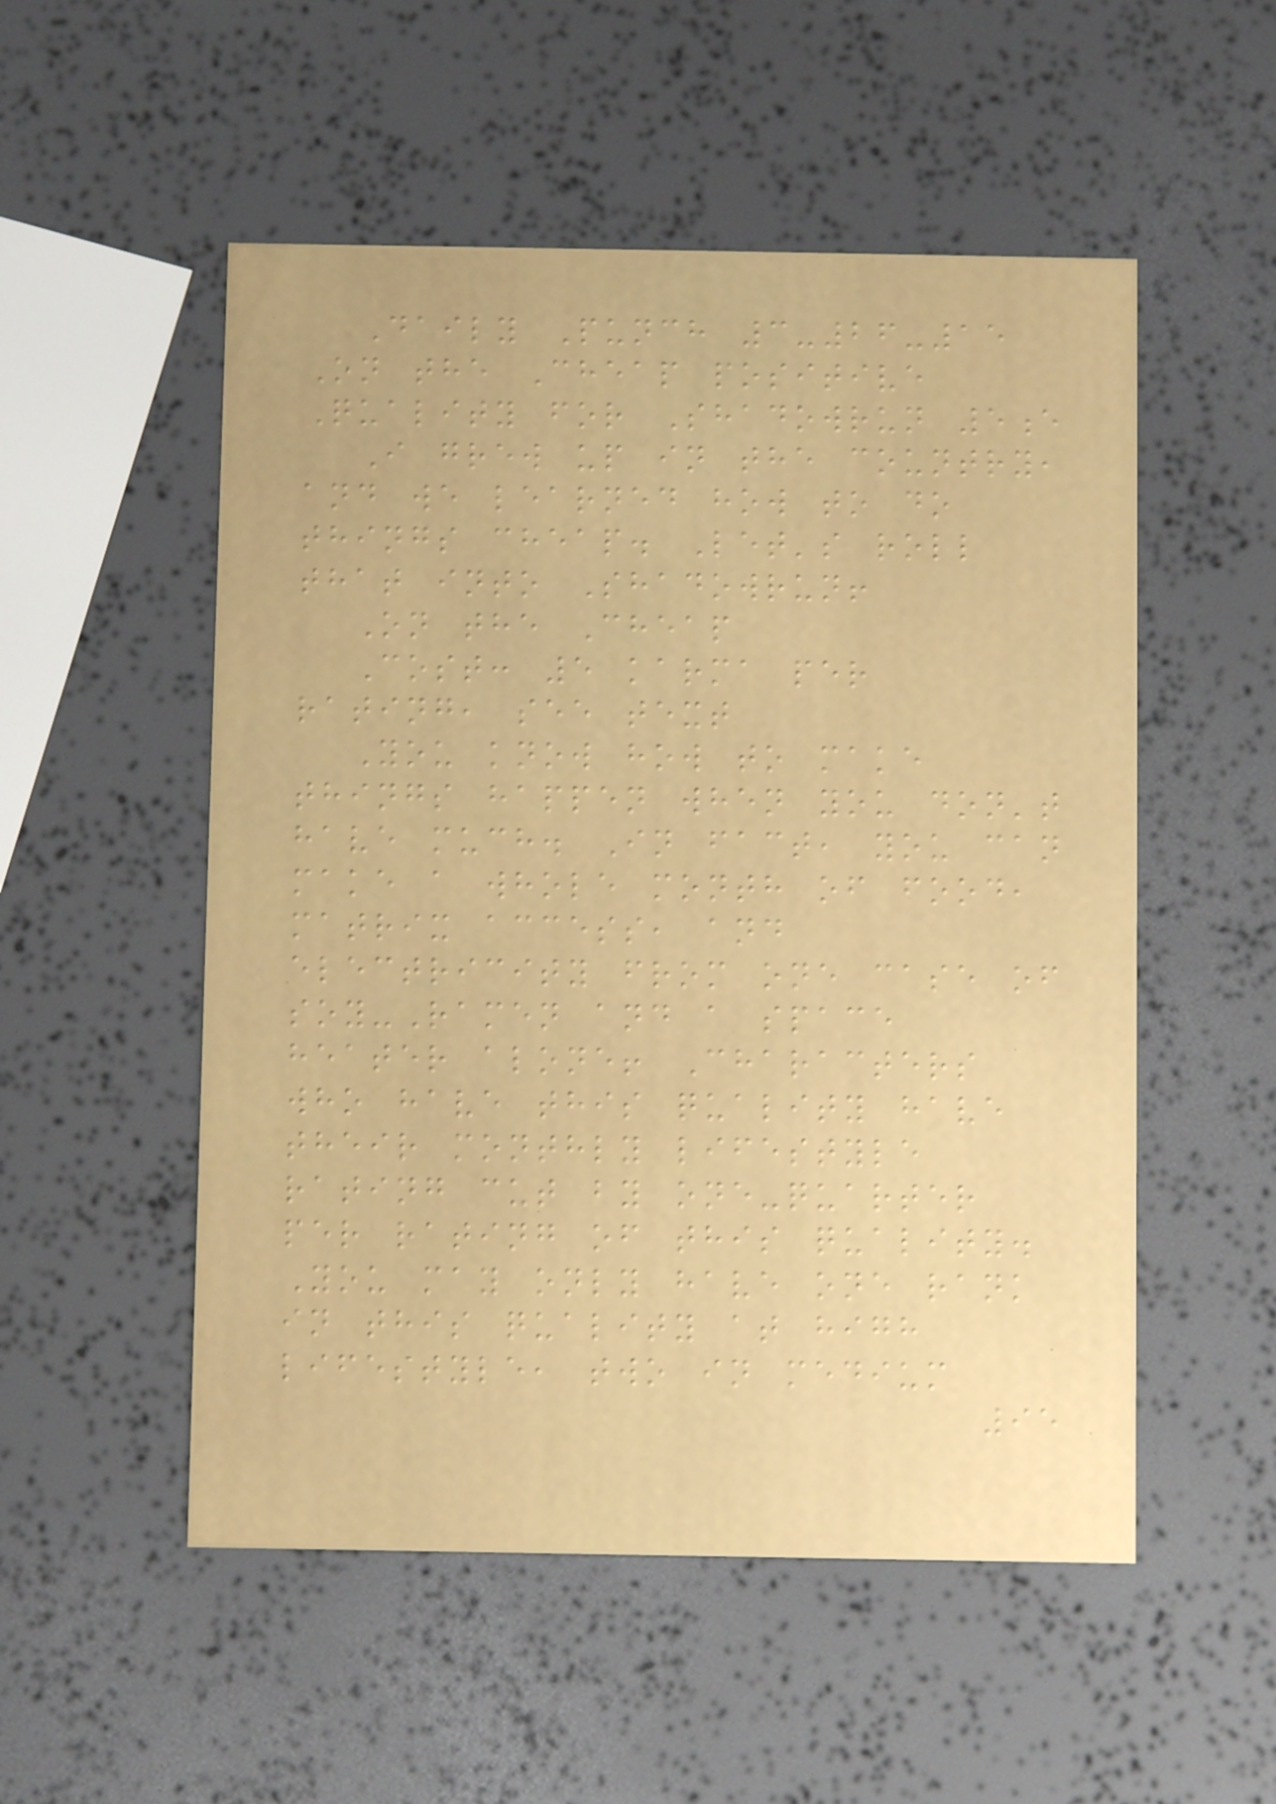Daily Punch 3-26-15
On the Cheap positive
Quality for Shadowrun 5e
I grew up in the country,
and we learned how to do
things cheap. Let's roll
that into Shadowrun!
On the Cheap
Cost: 5 karma per
rating, see text
You know how to make
things happen when you don't
have much. In fact, you can
make a whole month of food,
matrix access, and
electricity from one case of
soy-Ramen and a space
heater alone! Characters
who have this quality have
their monthly lifestyle
rating cut by one-quarter
per rating of this quality.
You may only have one rank
in this quality at high
lifestyle, two in medium
95
